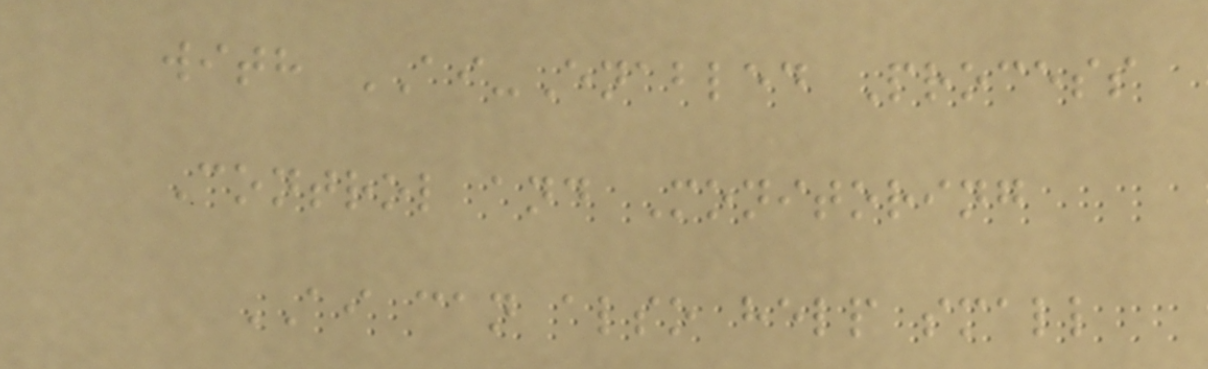with AI-Enabled Process
Control and Monitoring
AI can also help small
